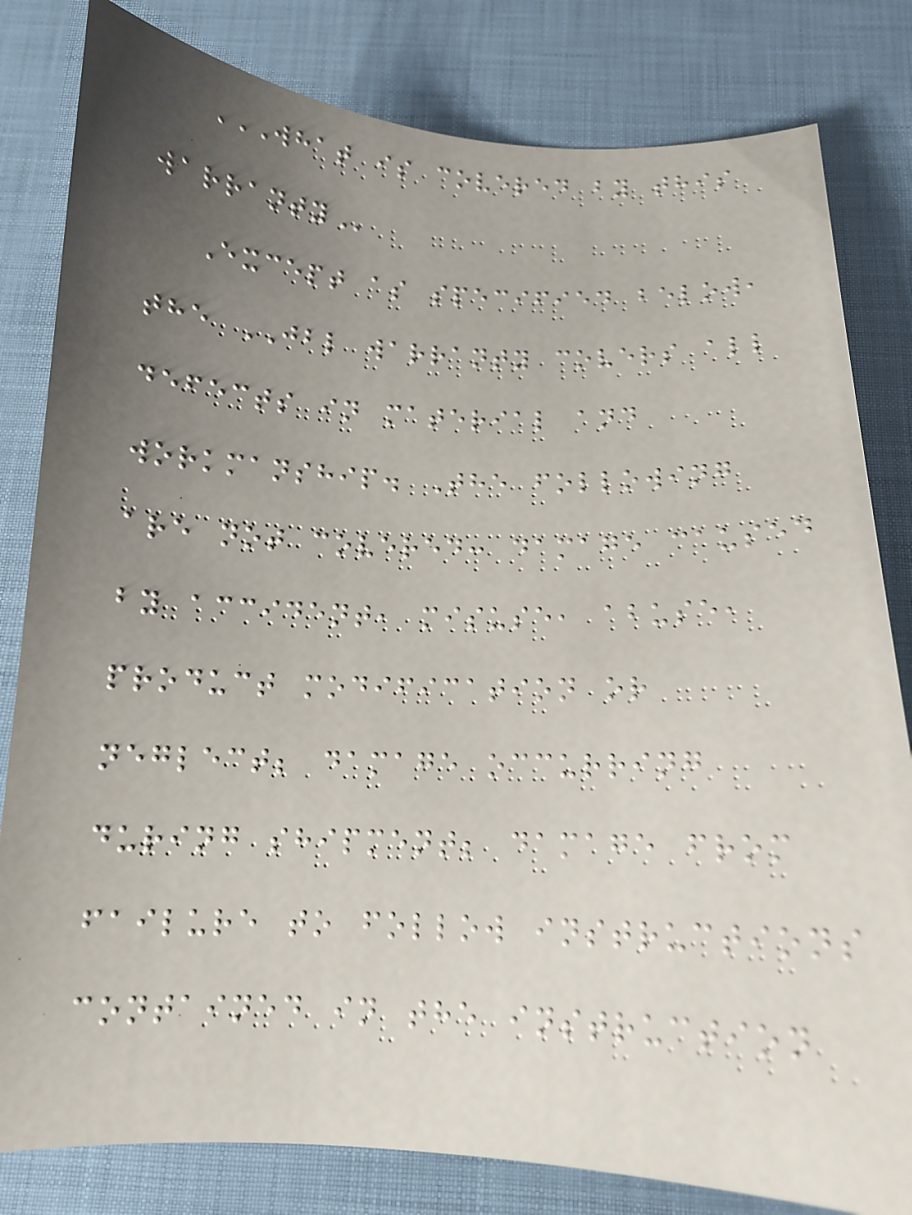WHAT IS COVERED BY THIS
WARRANTY
Except as specified below,
the JBL warranty covers all
defects in material and
workmanship. The following
are not covered: damage caused
by accident, misuse, abuse,
product modification or
neglect; damage occurring
during shipment; damage from
failure to follow instructions
contained in the instruction
